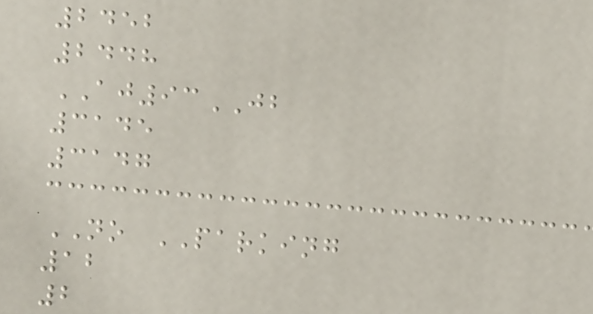2452
2448
AJ93JB
3145
3147
NO PARKING
12
2
